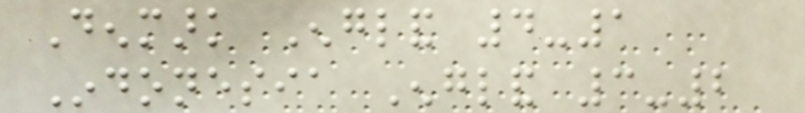Denmark England 4-1
Indonesia England 3-2
